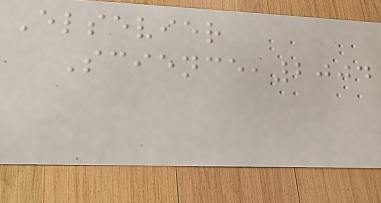Elsevier
Science,2004
